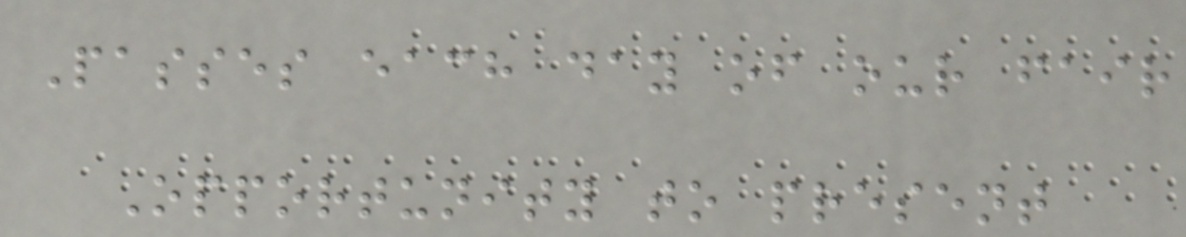Passes each day of our fair
Opportunity to present
